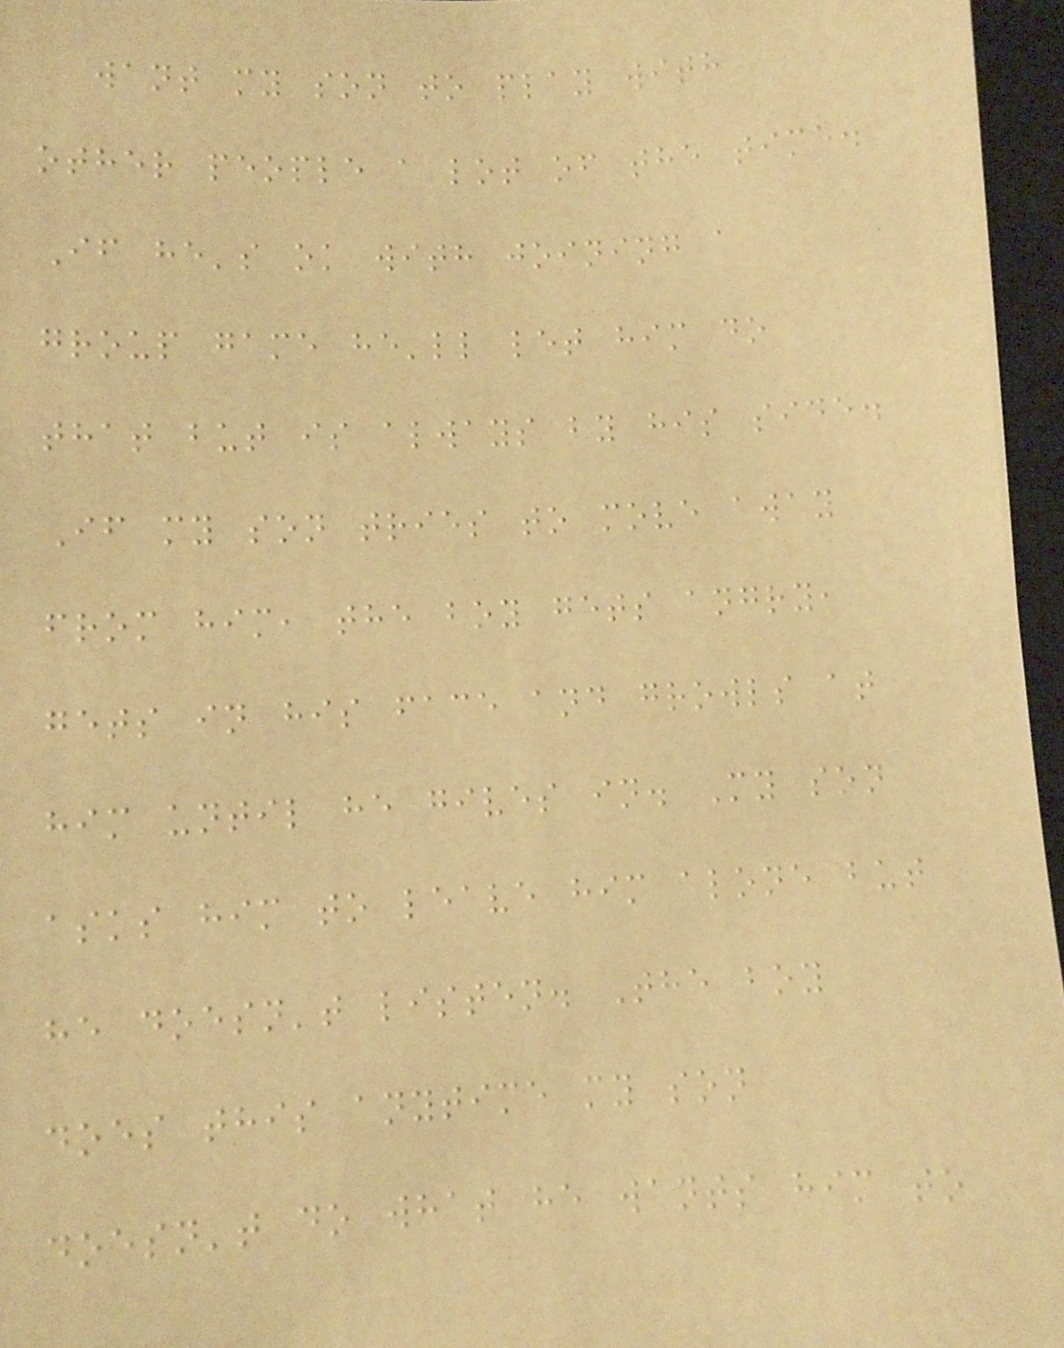want my son to play with
other people a lot of the time.
If he's ok with joining a
group game he'll let him do
that but is always by his side.
If my son tries to move away
from him, the boy gets angry,
gets in his face and growls at
him until he gives in. My son
asks him to leave him alone but
he doesn't listen. The boy
does this anytime my son
doesn't do what he wants him to
